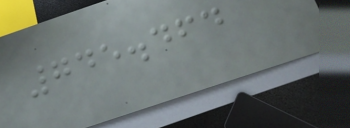745.464
